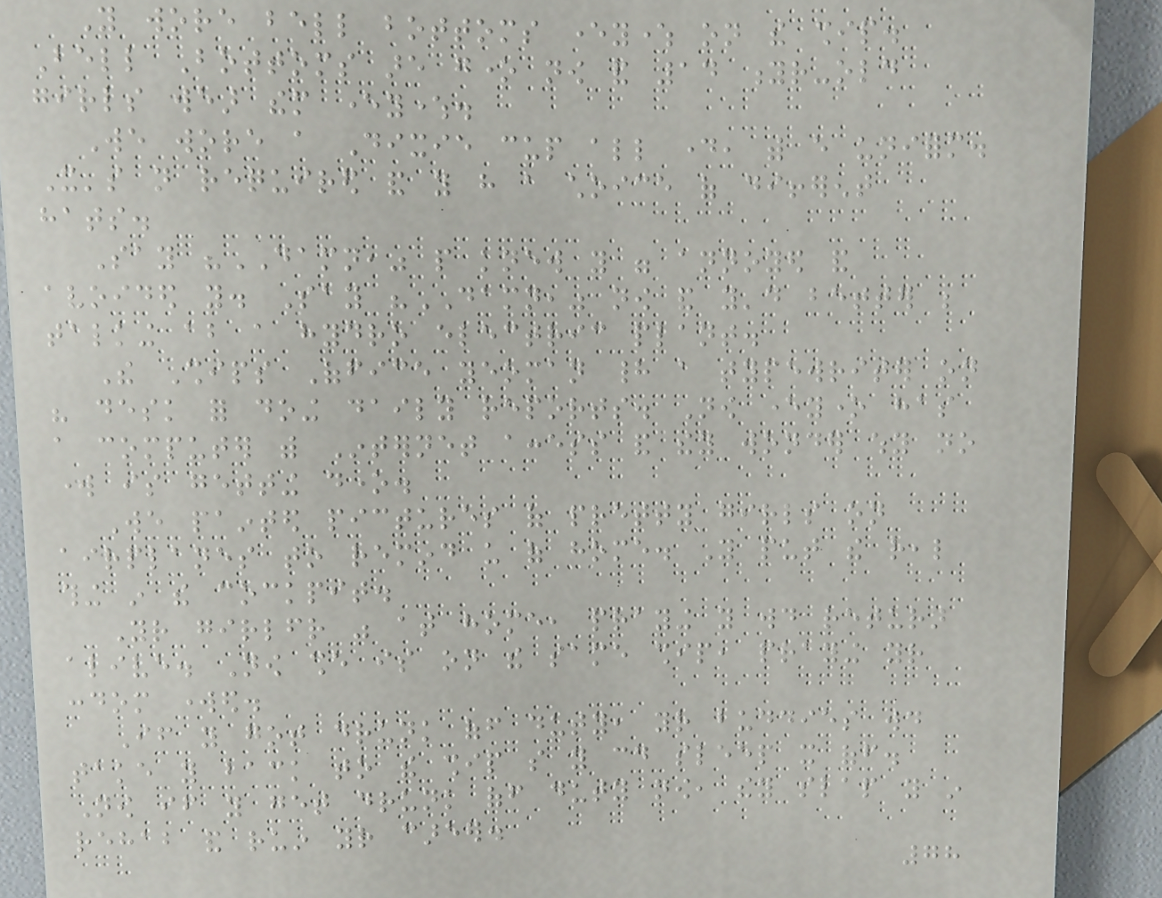You wore bell bottoms everywhere on the ship.
Bell Bottoms are gone now and 14 yr-old
girls wear them everywhere.
We wore a Dixie cup all day, with every uniform.
It's not required and you have a choice of different
hats.
Say "DAMN," people knew you were annoyed and
avoided you. Say "DAMN," now and you'd better be
talking about a hydro electric plant.
The Ships Office yeoman had a typewriter on
his desk for doing daily reports. Now everyone has
a computer with Internet access and they wonder why no
work is getting done.
We painted pictures of pretty girls on
airplanes to remind us of home. You put the real
thing in the cockpit.
Your girlfriend was at home, praying you would return
alive. Now she is on the same ship, praying your
condom worked.
If you got drunk off duty, your buddies would
take you back to the ship so you could sleep it off.
Now if you get drunk off duty now, they slap you in
rehab and ruin your career.
78
